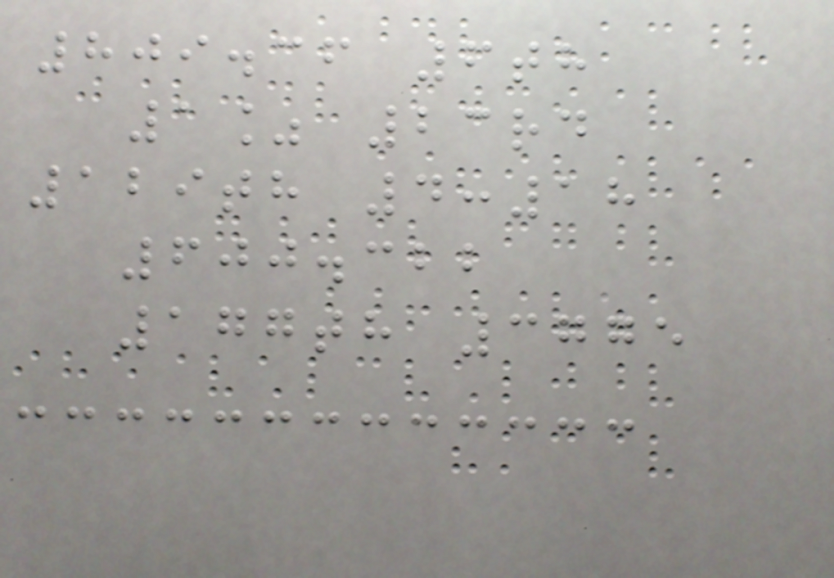809.36 6th
1% 23rd
129th 4:18
600.322
177th 3775
